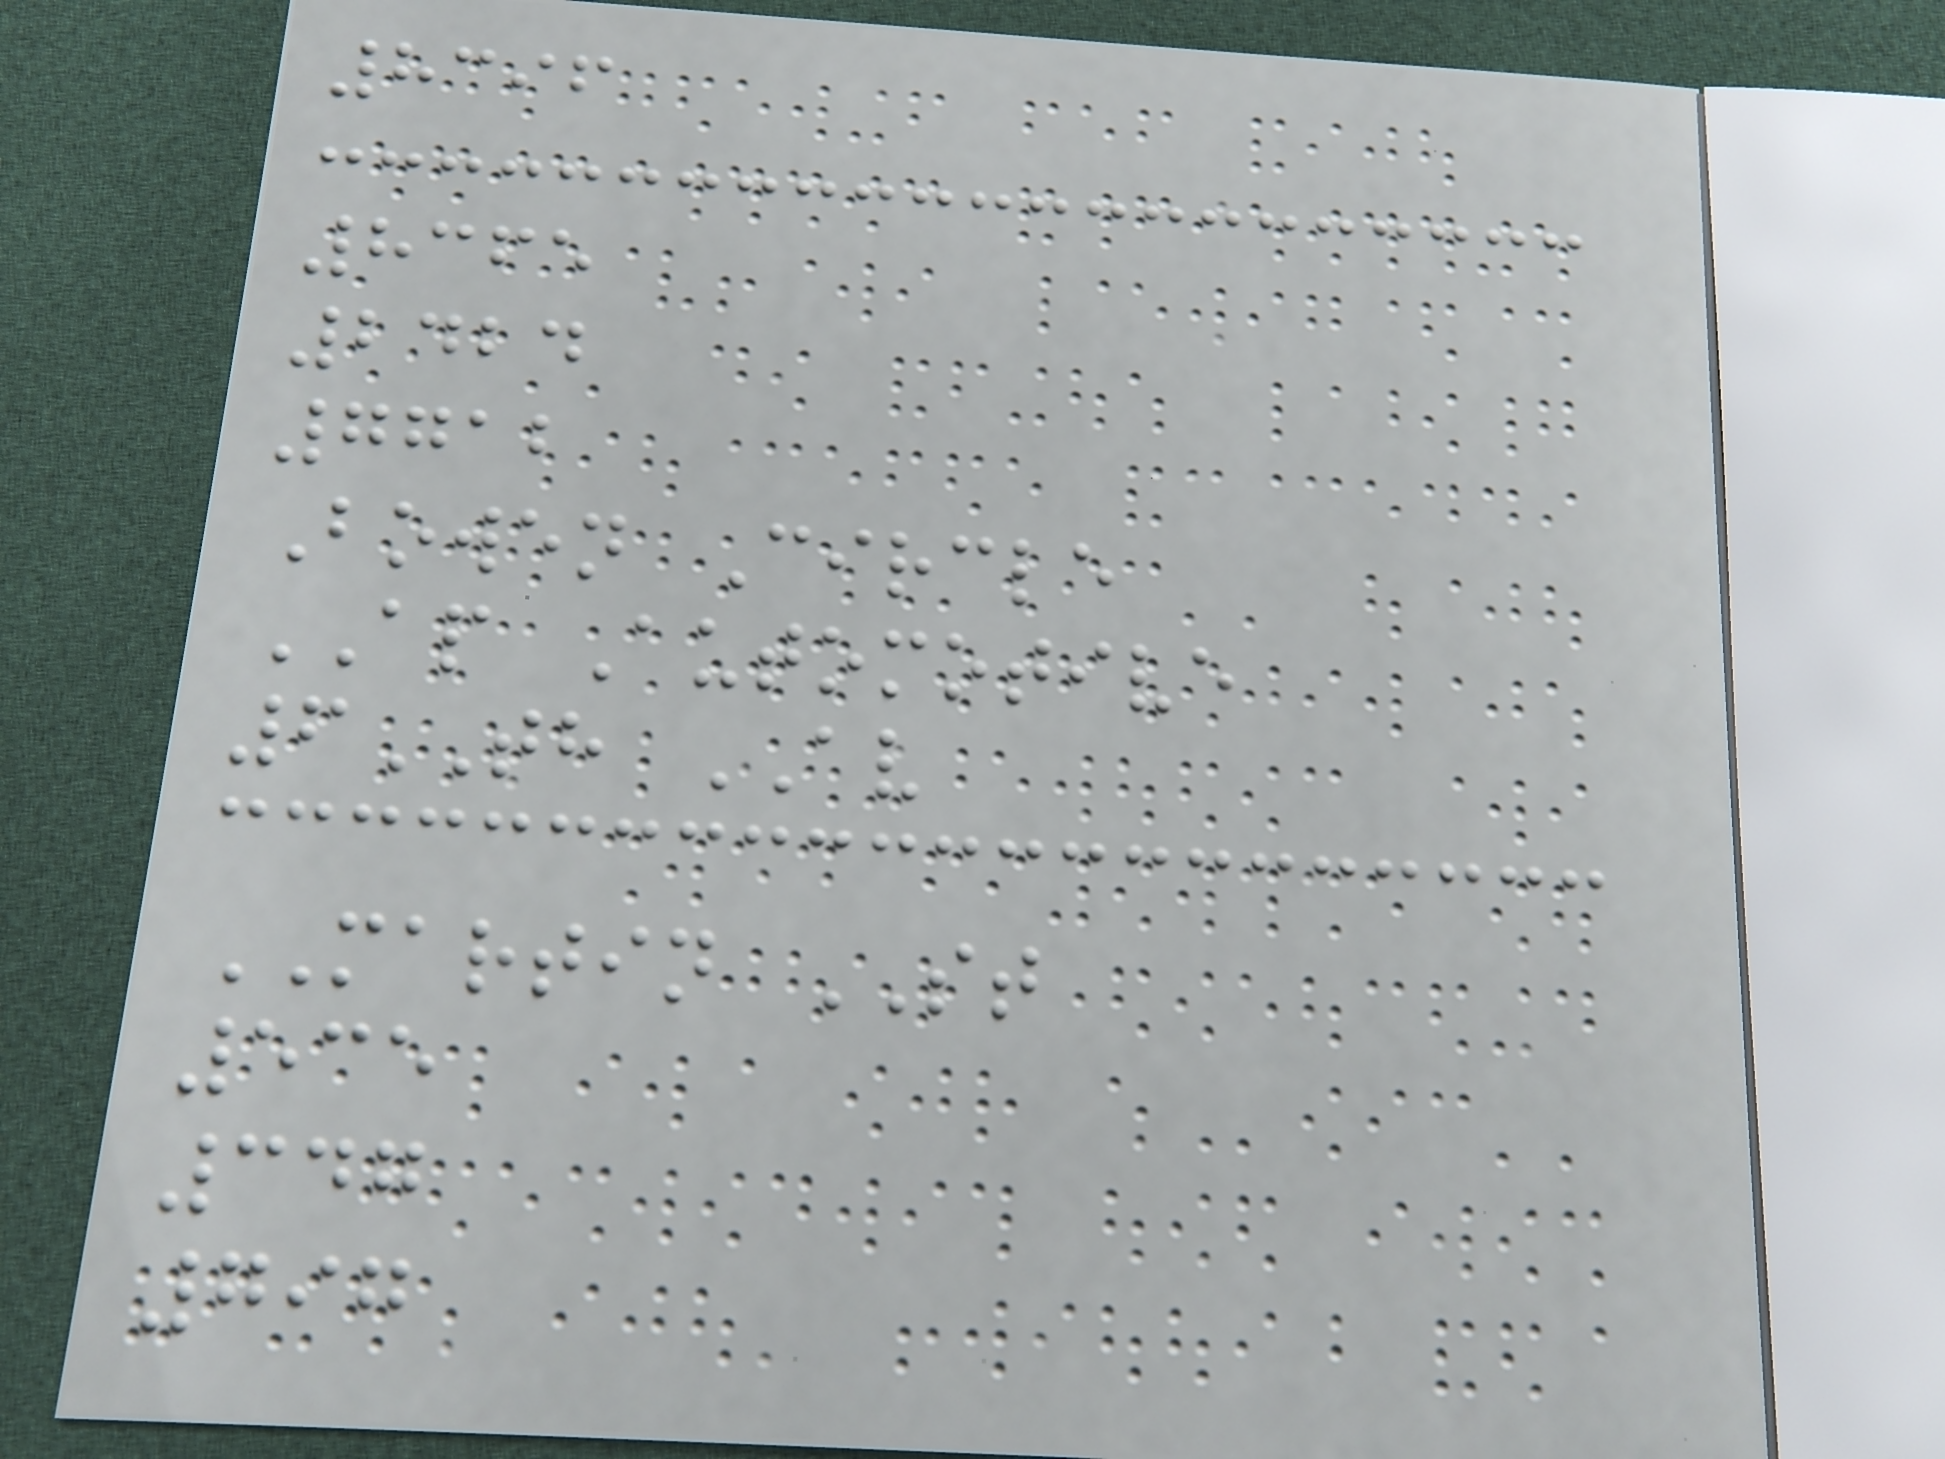8396
8365
2424
7712
Bowen Circle
AP Automotive
6TH AV
MARTIN ST
535
347
797
